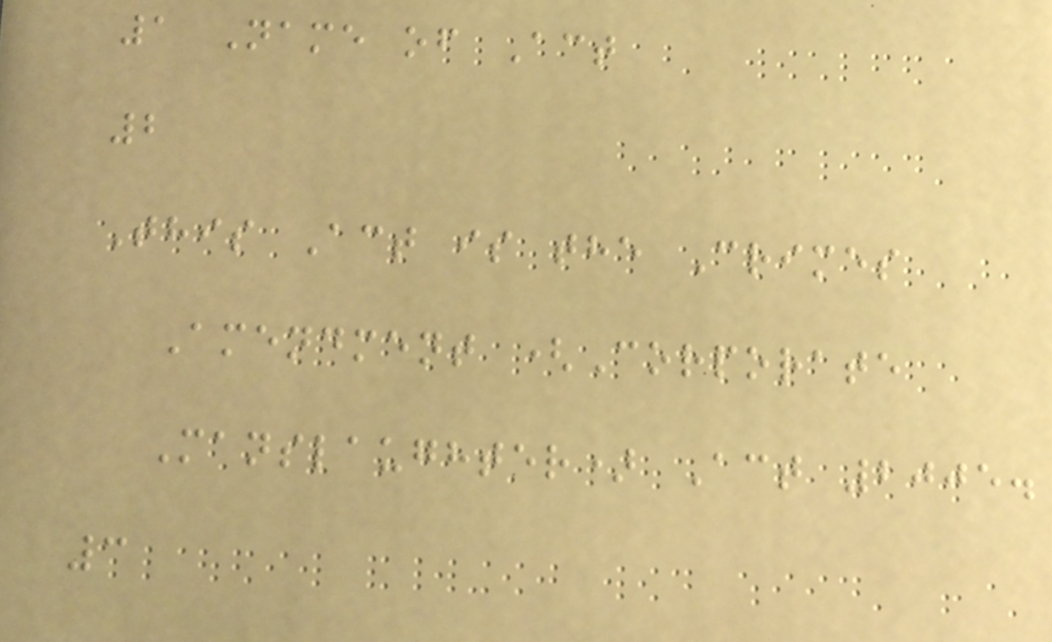1 Name of Act
2
This Act is the Crimes
Amendment (Corporate
Manslaughter) Act 2005.
3
